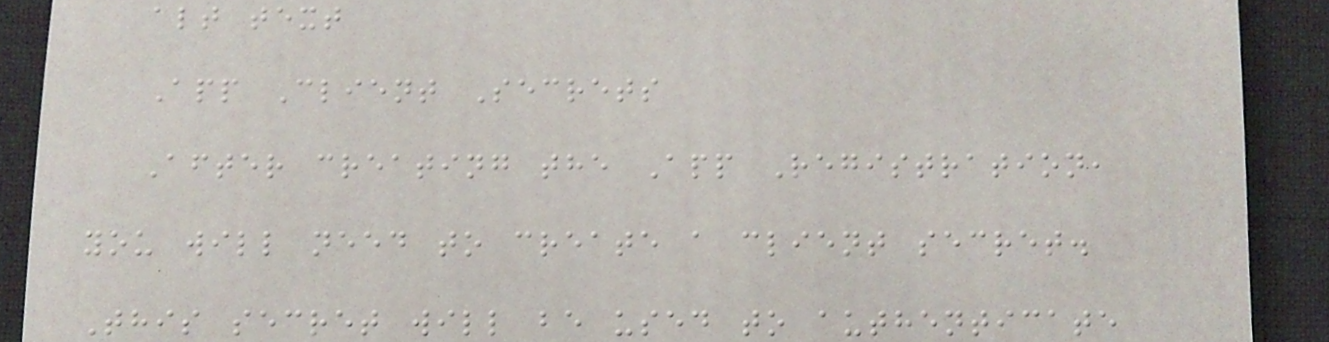alt text
App Client Secrets
After creating the App Registration,
you will need to create a client secret.
This secret will be used to authenticate
